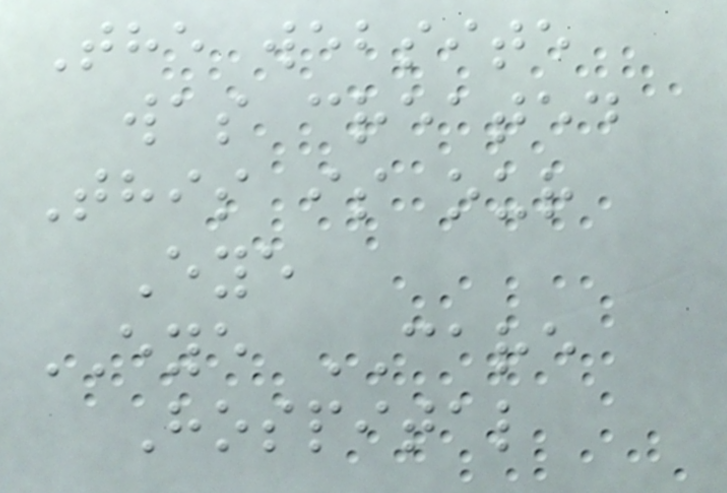The website
was created
This is our
Eye
EYE CARE
Hospital
